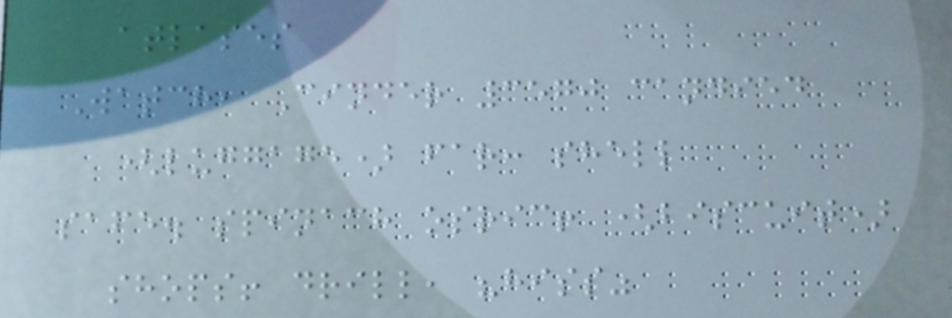atlases
Watch, Cinder 3570 candied
(luggage) far: shell
safe. spinach osric! (biscuit)
shops! drill, "hiss"
